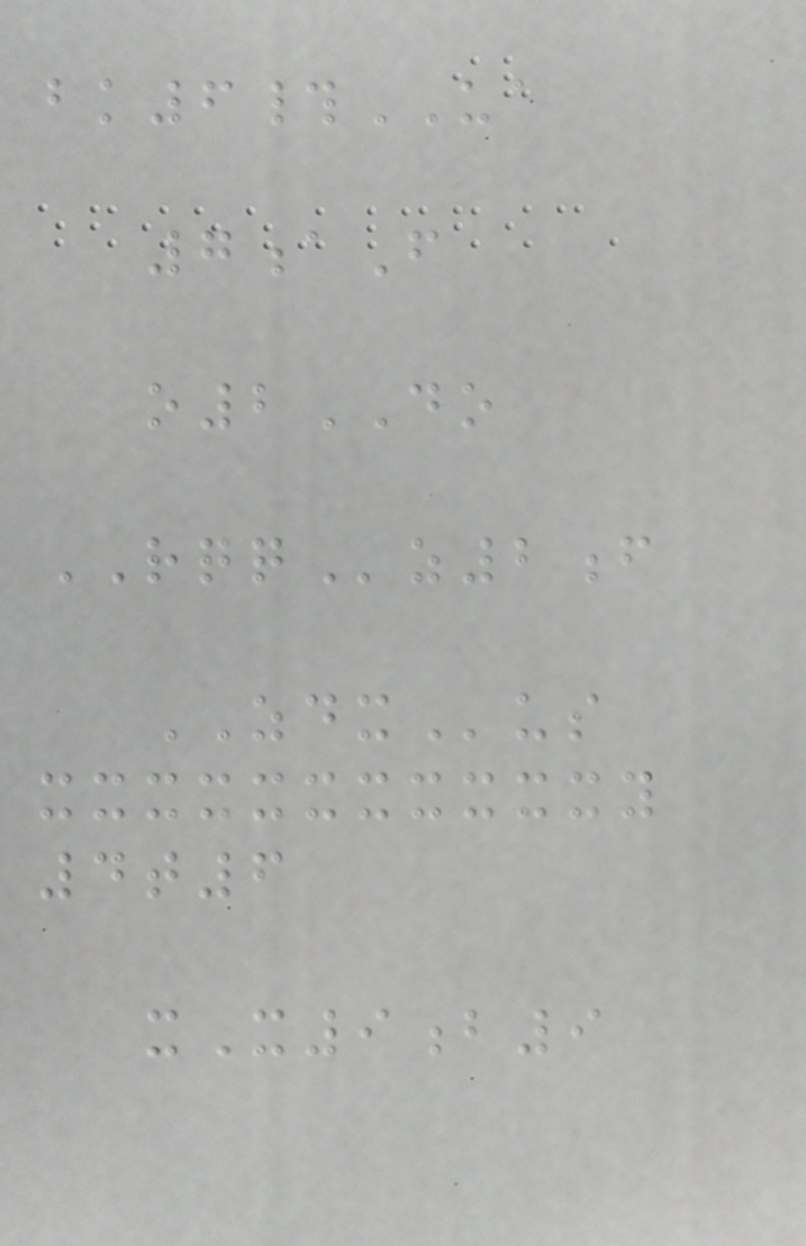bk6#UA
7aF
o2DO
RQQz2f
ZDXus
4t6
xX9b9
